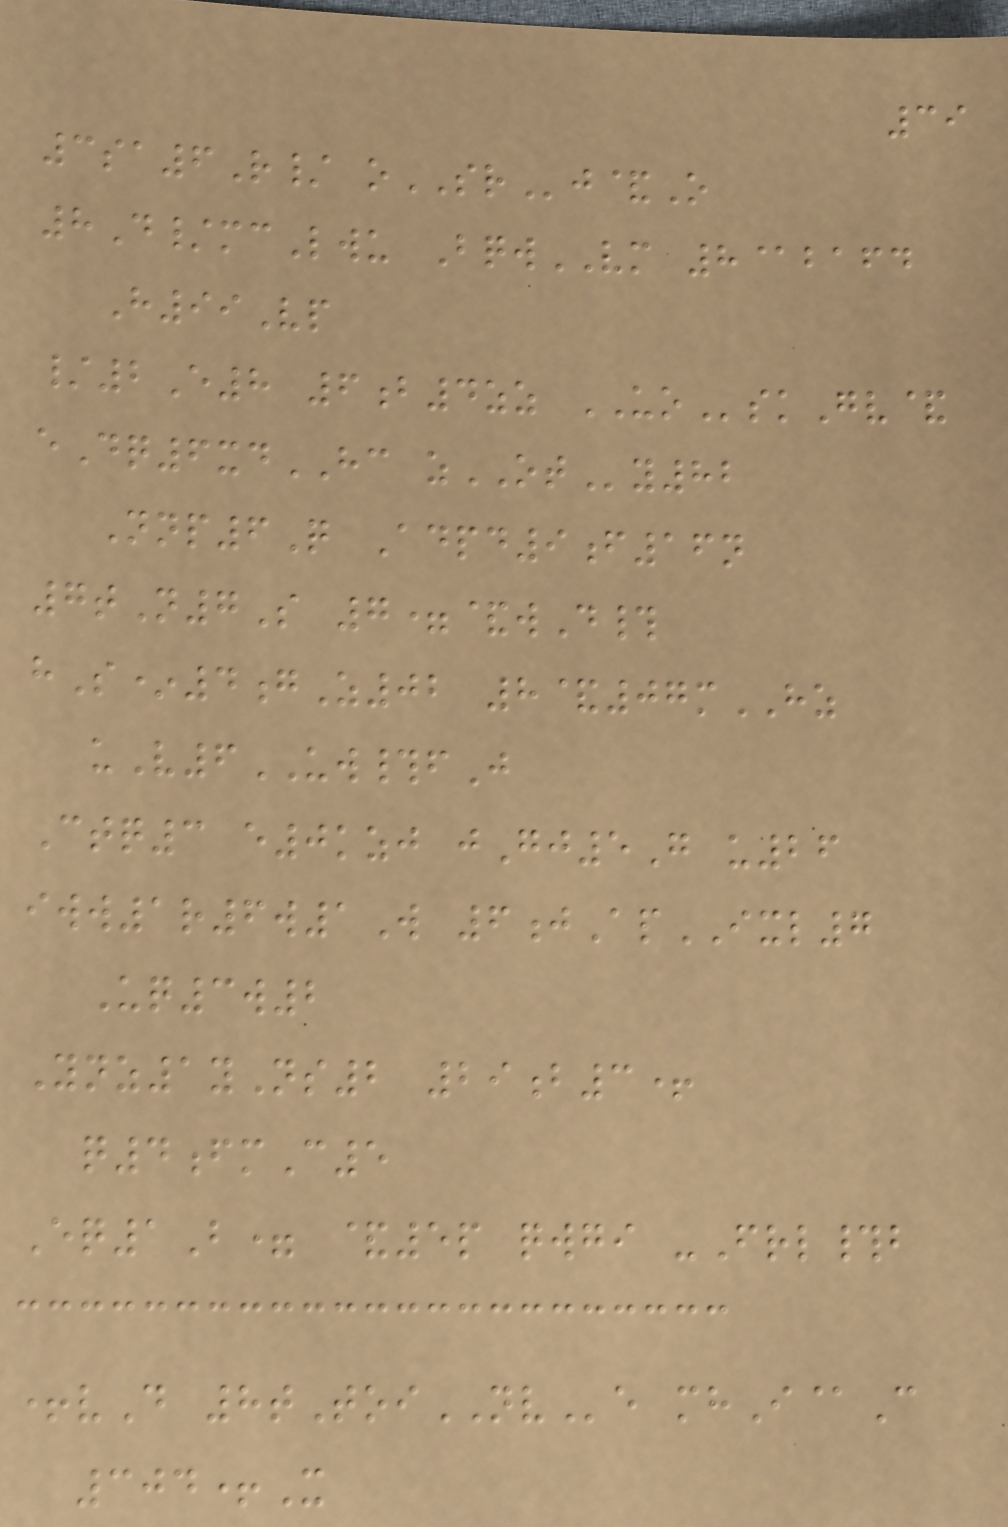39
3sa6R/ oSRj&O
8D/mcLwu BqwVM 8@bafd
H99Vp
/2E8 6b4zz UOskGv&
eDq6xdHC zOTy82
Nnp6Q Adpd9f16n
7tN7S 7=&wD#
hS*4gZ02 8&07mHZ
uV6UW#fJ
Ctq3 e0kzj jGj5G u26
iww1r6w1W 6jApIXL7
Uq3w2
Ynz1yNs2 29b3+
q4fmC5
Eq1B= &5p qwgi -Frl#b
+vD 8tToiNVe mhI@C
304+X
